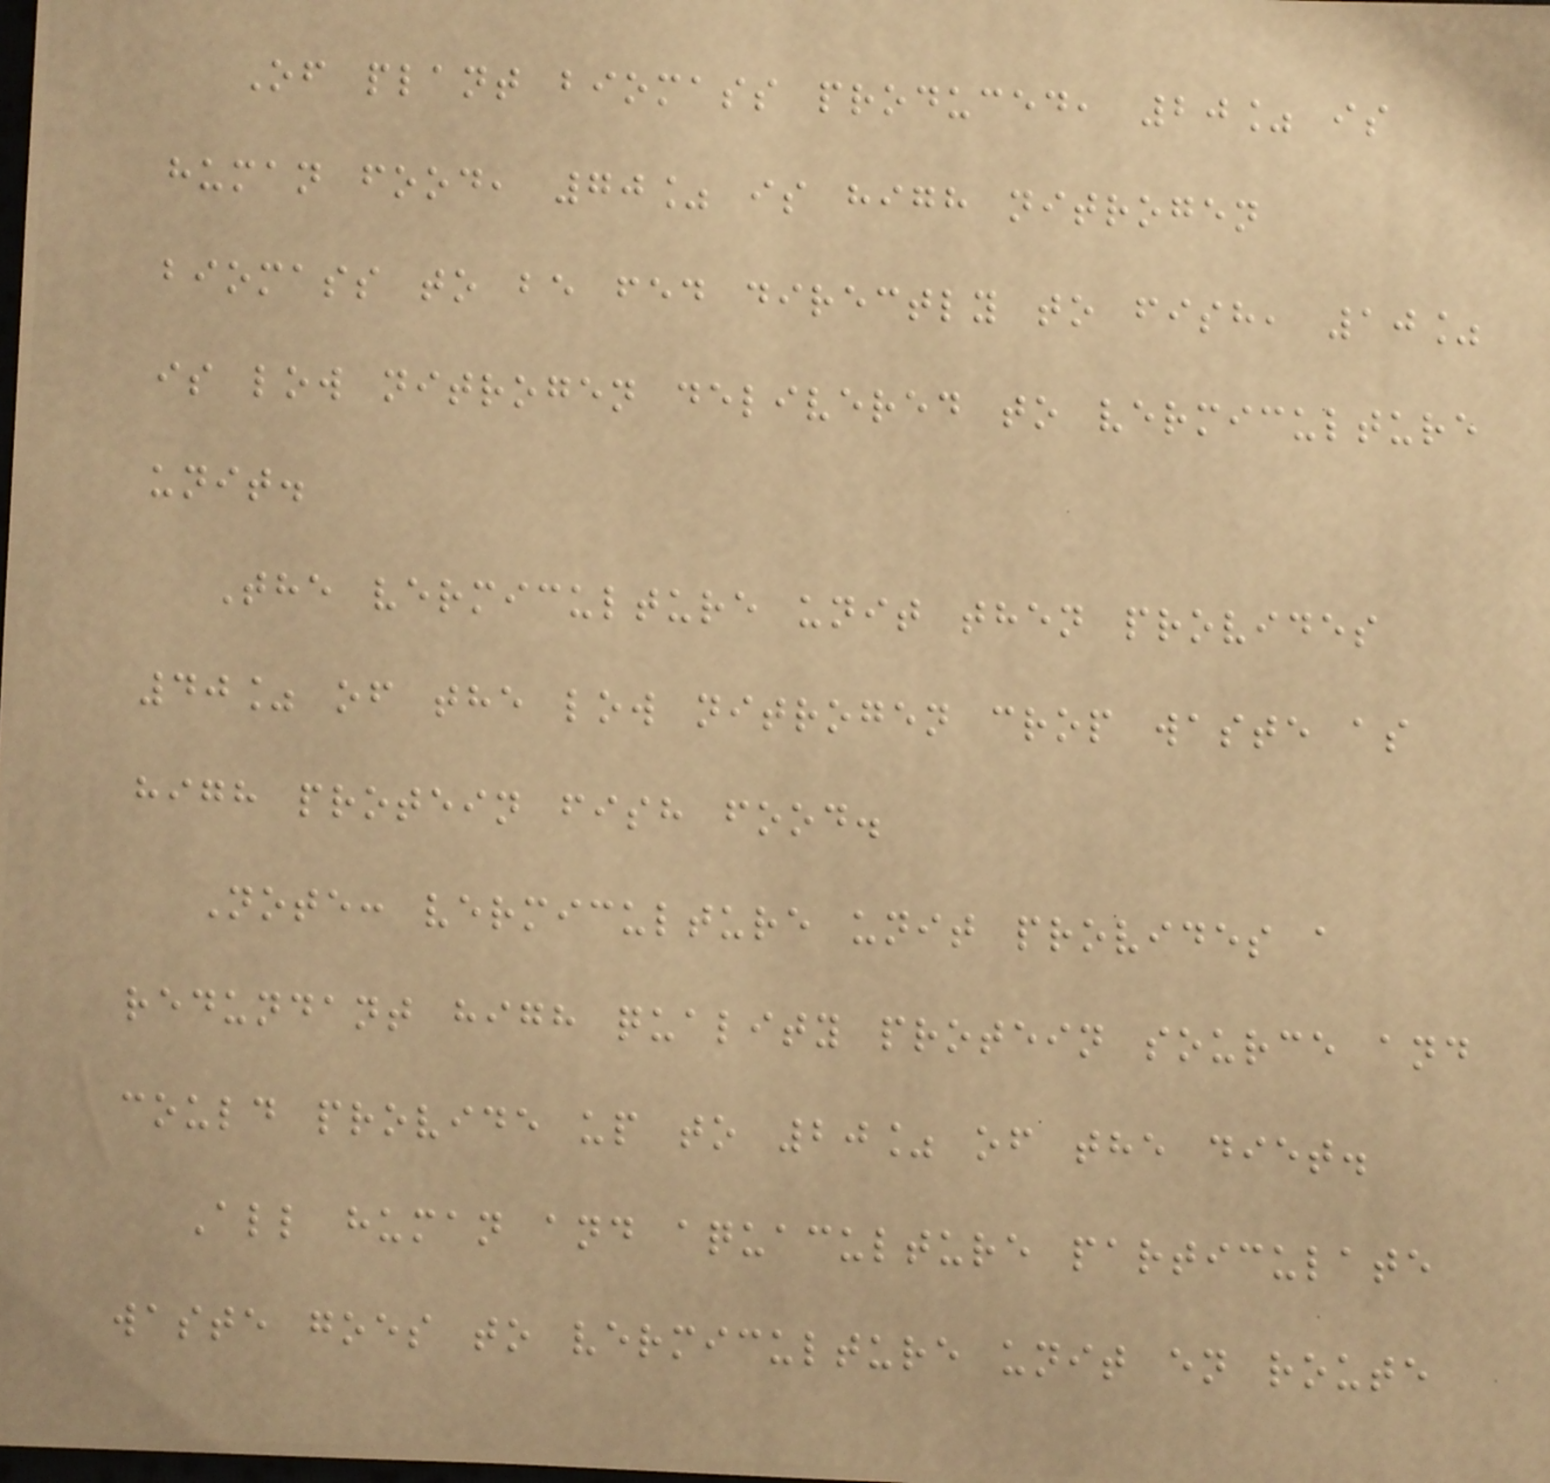Of plant biomass produced, 20% is
human food, 70% is high nitrogen
biomass to be fed directly to fish, 10%
is low nitrogen delivered to vermiculture
unit.
The vermiculture unit then provides
40% of the low nitrogen crop waste as
high protein fish food.
Note: vermiculture unit provides a
redundant high quality protein source and
could provide up to 20% of the diet.
All human and aquaculture particulate
waste goes to vermiculture unit en route
